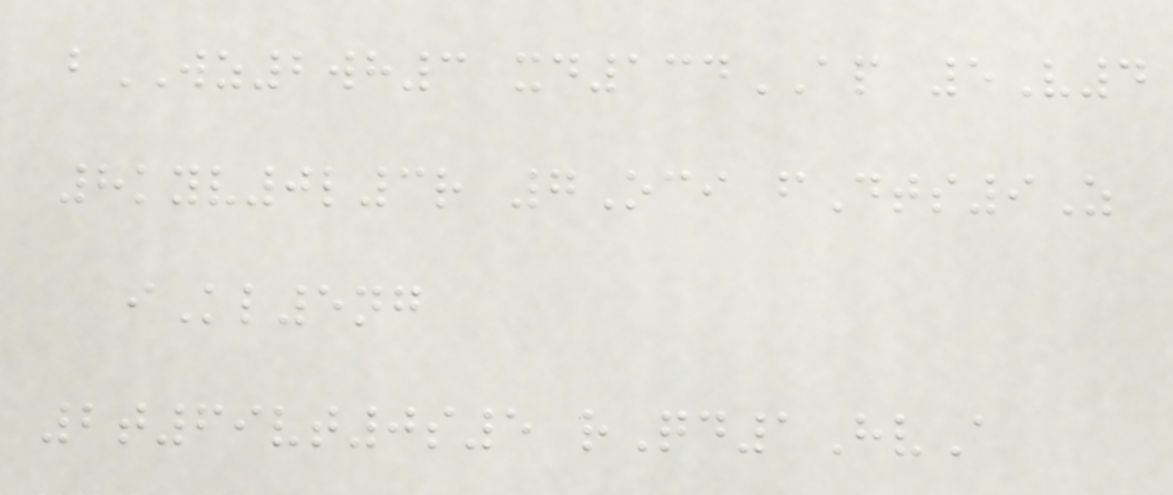bWZ2wh3 xd134AP 5V4
8kyv0l3r 7Oci fDts9Z
iKl5ng
2t69vt0s5 rQd1HvA
